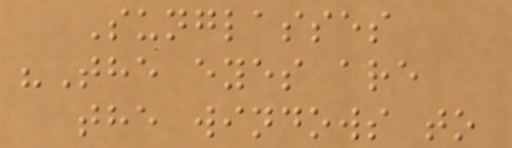Sunglasses
"The eyes are
the windows to
